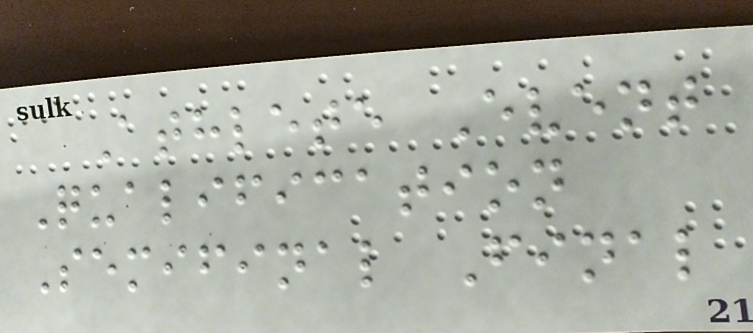Athlete Event
Qualification
Semifinal Final
